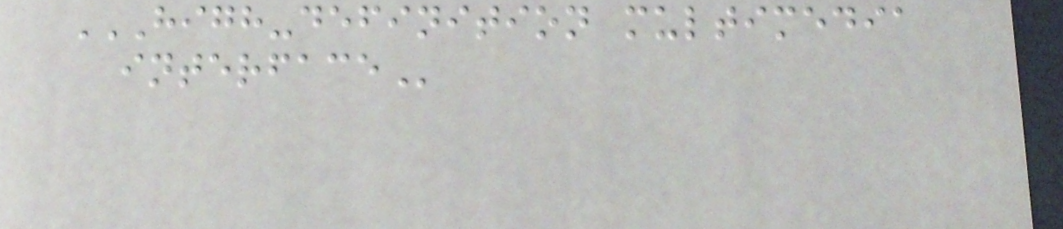HIGH-DEFINITION MULTIMEDIA
INTERFACE
